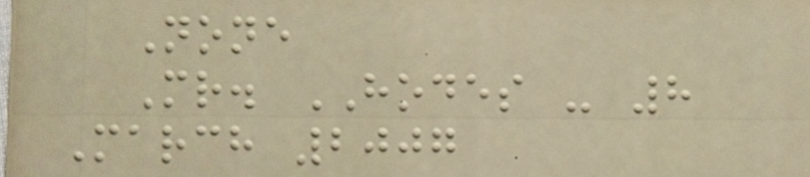None
Mr. HODES - 8
March 2007
